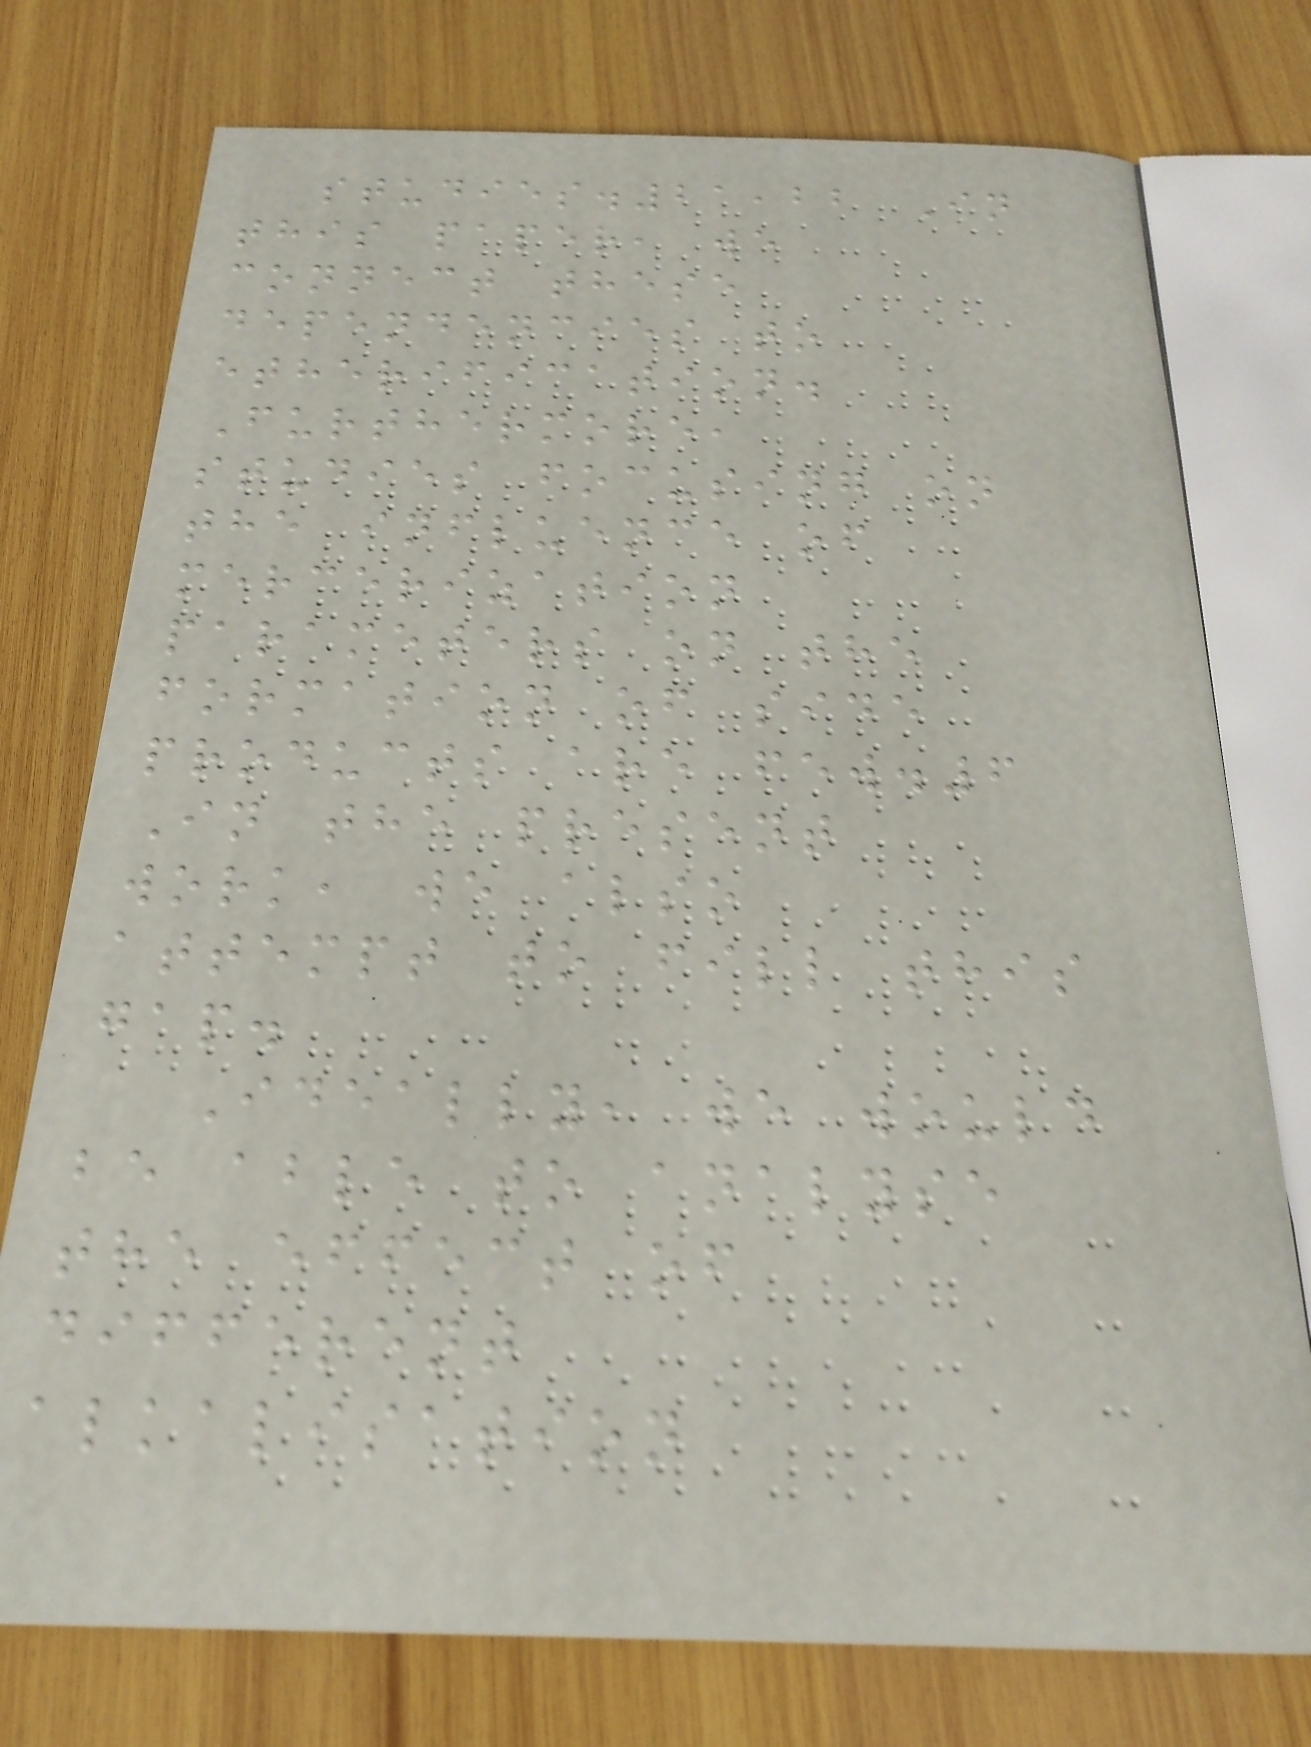studies.21,22 In
this paper, we
connect these
dependencies to
etherification.
Furthermore,
studies focusing on
the influence of
mercerization
parameters on the
formation of side
products are few.6
In the present
work, we also
attempt to fill this
gap.
Ideally, we would
be able to analyse
the effect of
different
alkalisation
